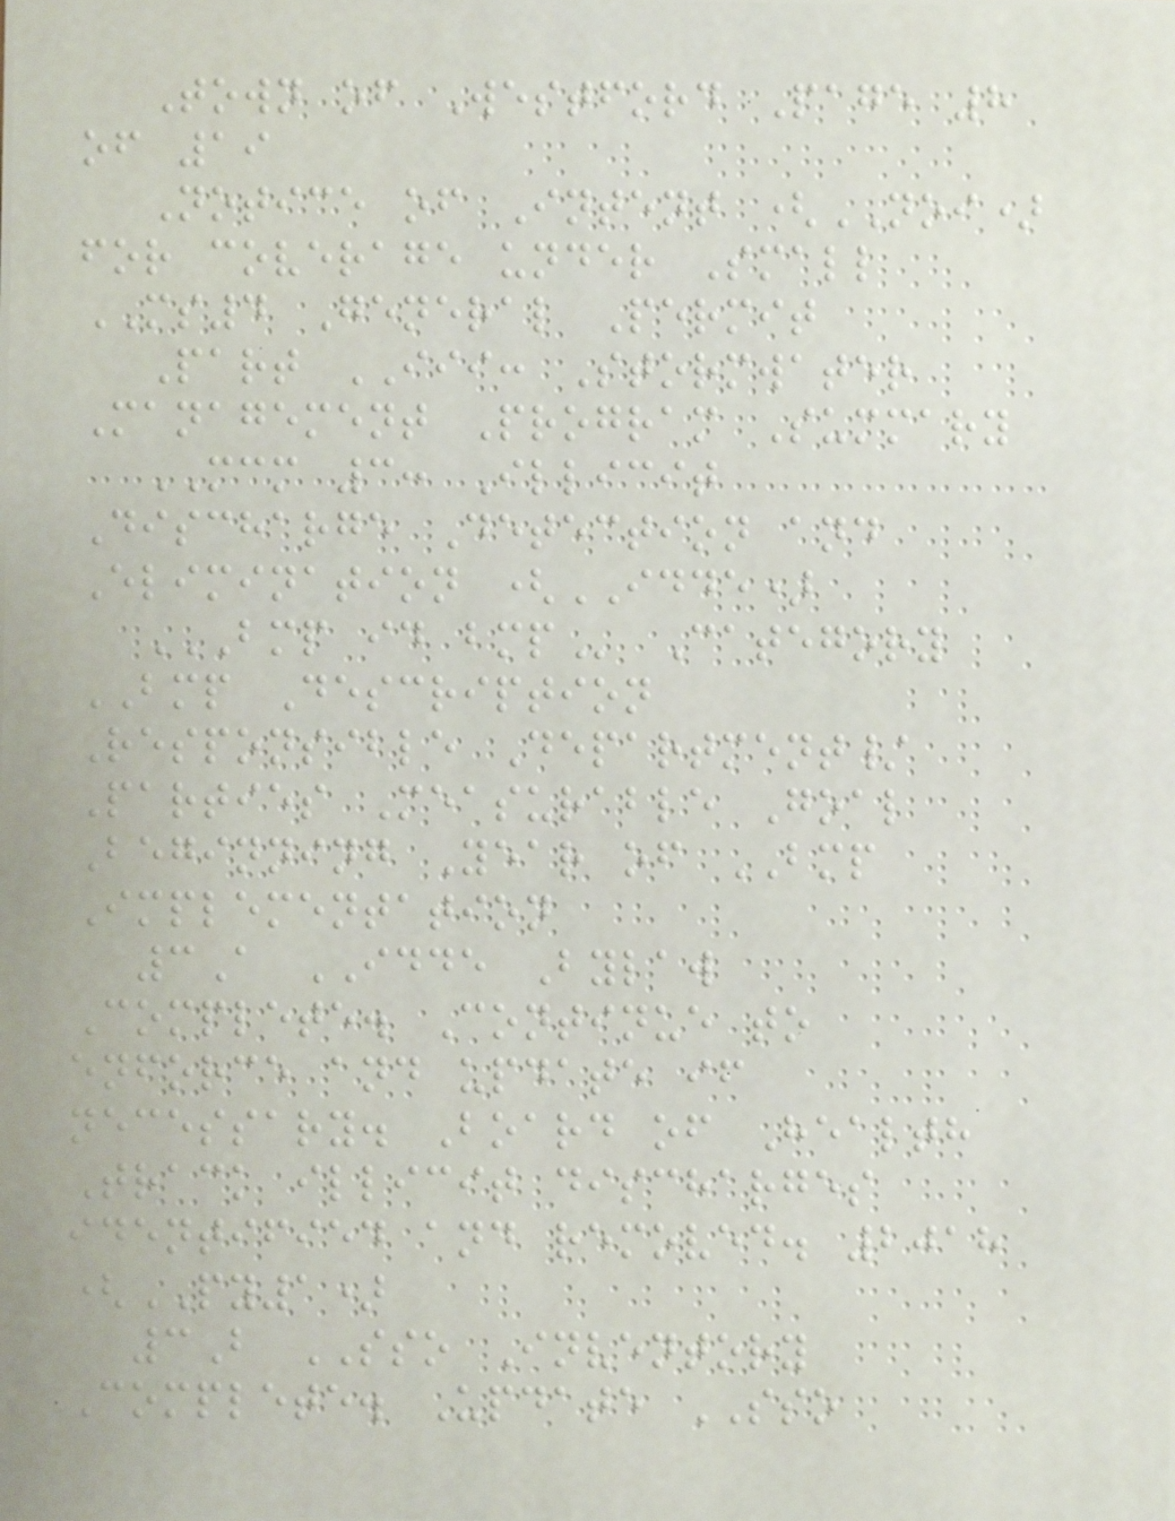Town of Westford Page 8
of 19
Notice of Intent (NOI)
for coverage under Small
MS4 General Permit
Part III: Stormwater
Management Program Summary
MCM 3: Illicit
Discharge Detection and
Elimination (IDDE)
BMP ID BMP Category
BMP Description
Responsible Department/
Parties Measurable Goal
Beginning Year of BMP
Implementation
3A IDDE Bylaw
Complete. Continue to
enforce and update if
necessary. Board of Health
Track illicit discharges
identified and removed. 2018
(PY1)
3B SSO Inventory
Complete. Update SSO
